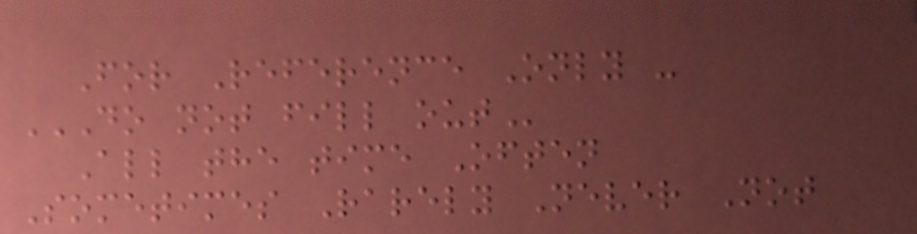For Reference Only -
DO NOT FILL OUT
All the time Often
Sometimes Rarely Never Not
